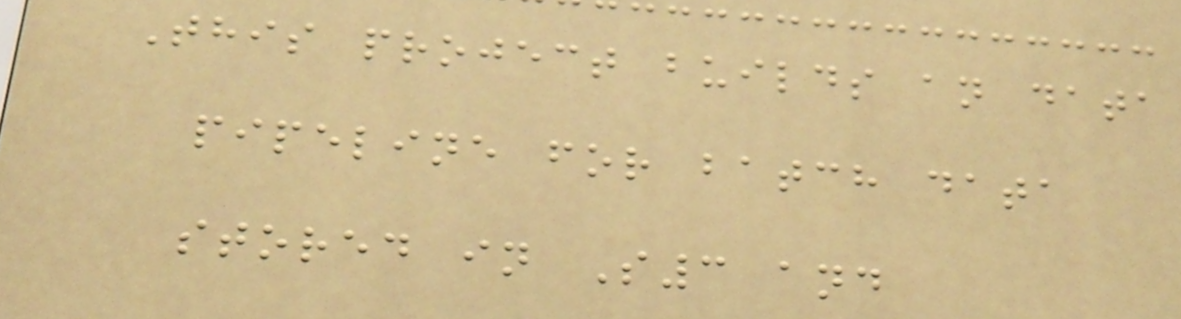This project builds an data
pipeline for batch data
stored in S3 and
